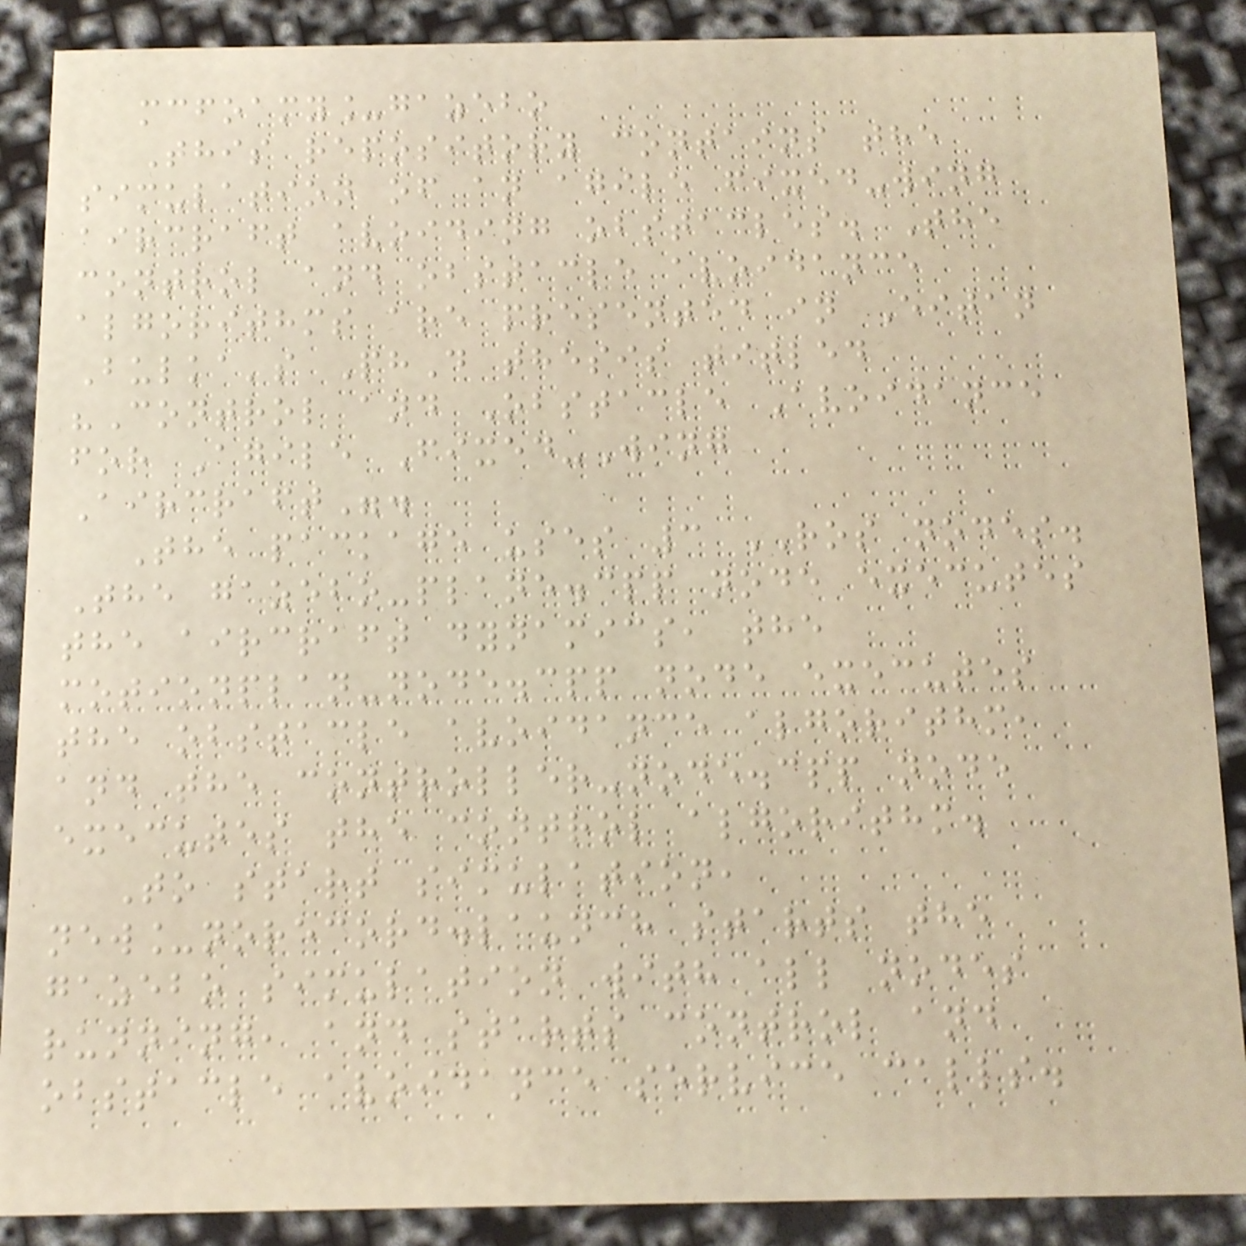mcfoamy_gazebo
This repository contains the
simulation of an agile fixed-wing
aircraft avoiding obstacles. The
control and obstacle avoidance
algorithms are presented in Eitan
Bulka's PhD thesis titled
"Control and Obstacle Avoidance
for Agile Fixed-Wing
Aircraft".
The package uses 3 ROS nodes.
The gazebo-plane.cpp node executes
the aircraft dynamics, the
motionplan-node.cpp node executes
the obstacle avoidance algorithm,
and the controller-node.cpp node
executes the control algorithm.
To start simulation,
new_norecord.launch starts the
gazebo simulation with all nodes
running, and starts control and
obstacle avoidance service calls.
